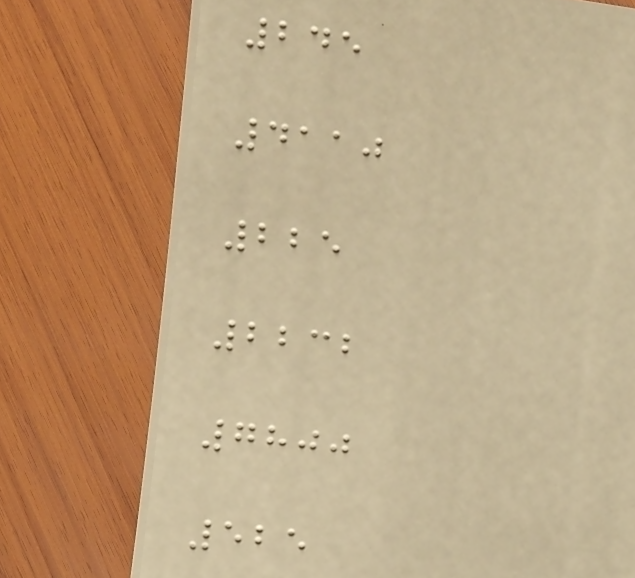245
4110
225
2232
7800
525
